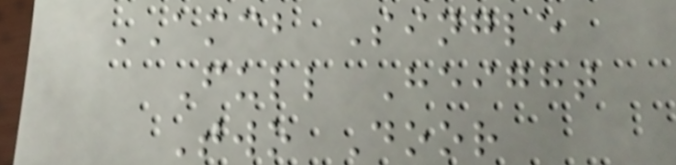AMCB Single
Full Height
Two Door
